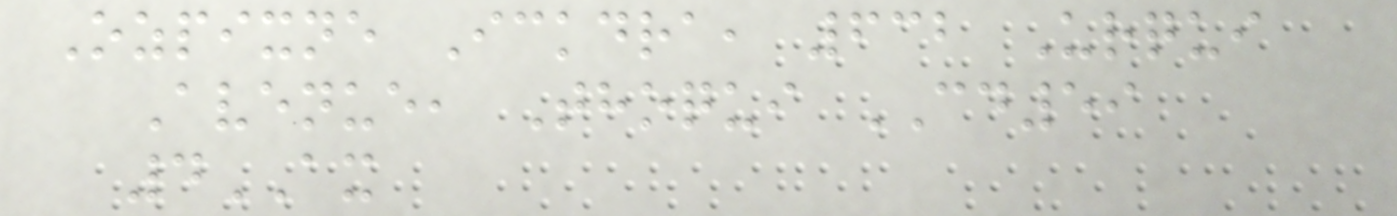Ozpixne Ickdra, 632 Urqui
Avenue, Thoqui CD59
4AX
